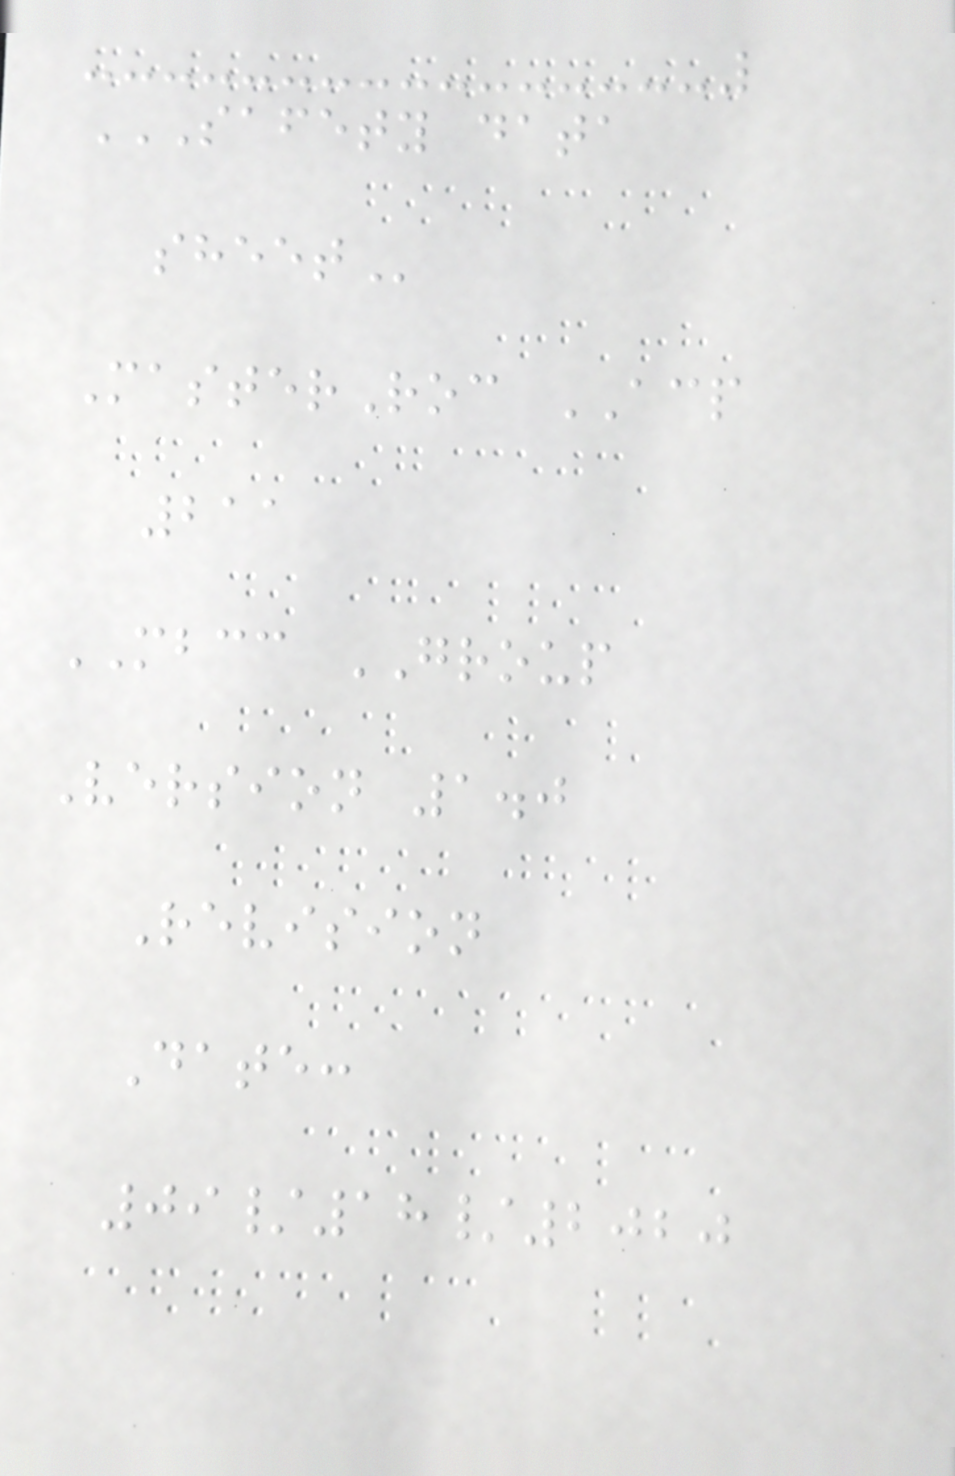SAFETY DATA
SHEET
MasterRoc ACP
211
MBCC GROUP
Version 1.0
Revision
Date:
09/18/2020
